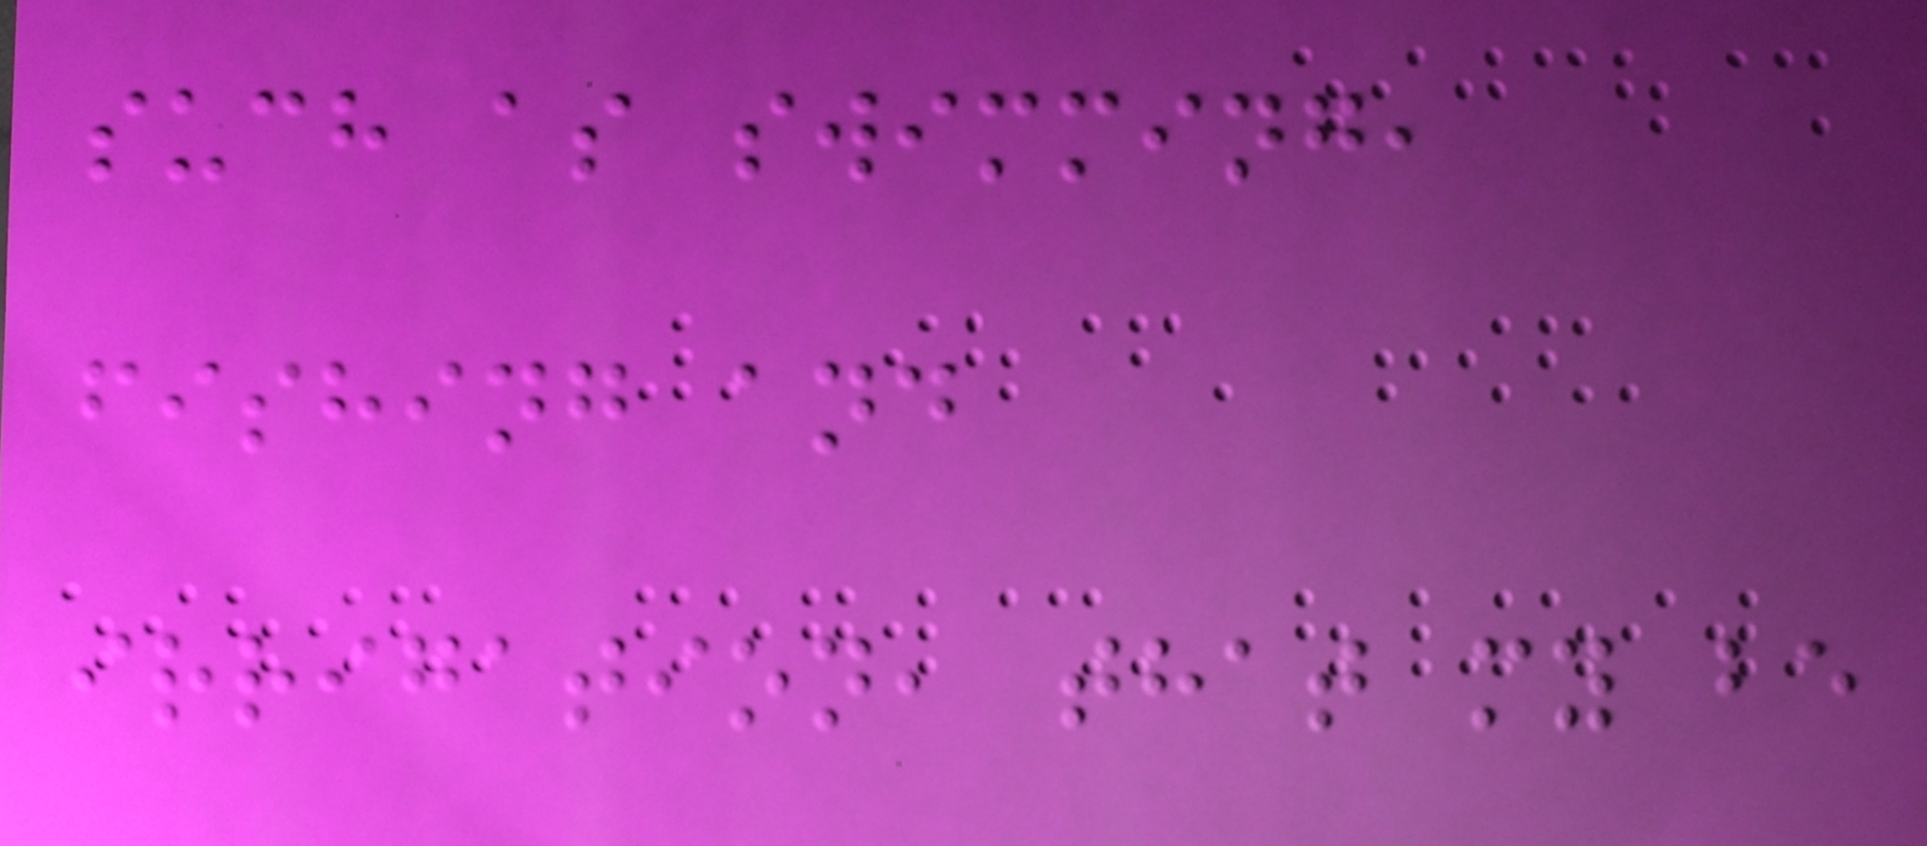such as swimming,
fishing and
irrigation, that my be
